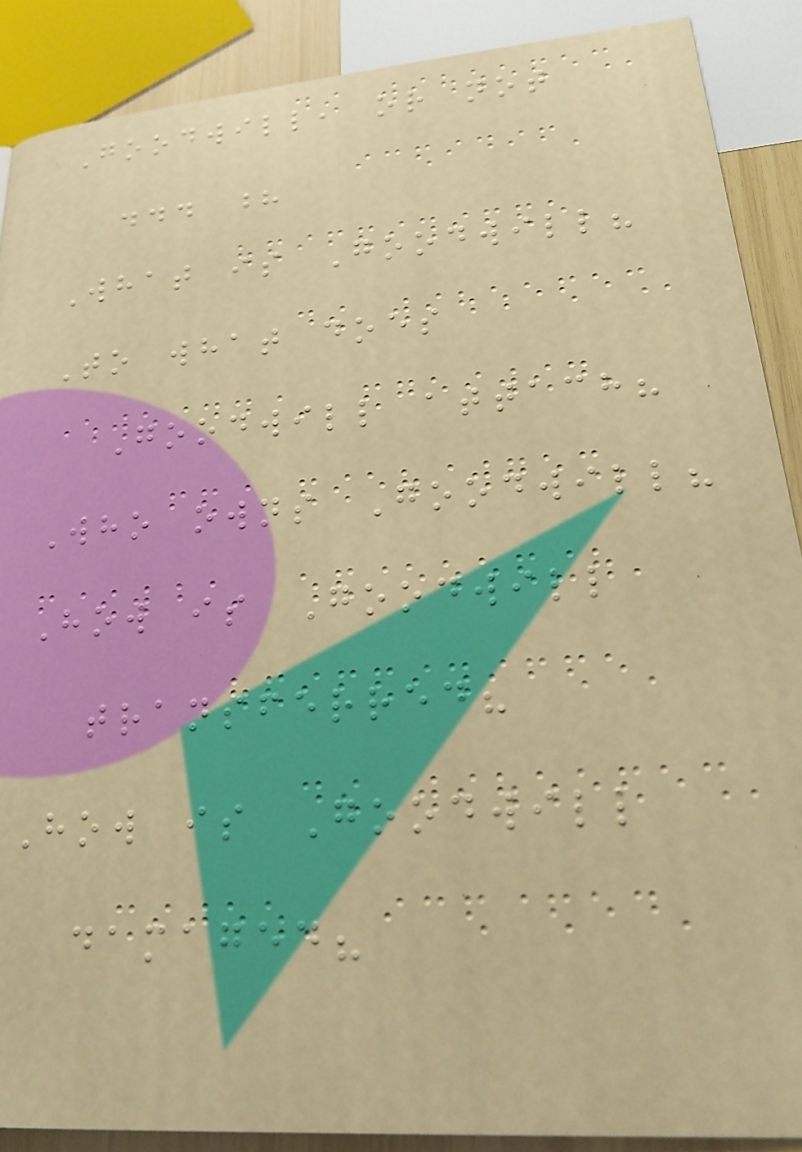Goodwill, or not
... ?
What is Goodwill?
To what does
Goodwill attach?
Who owns Goodwill?
How is Goodwill
transferred?
How is Goodwill
damaged?
